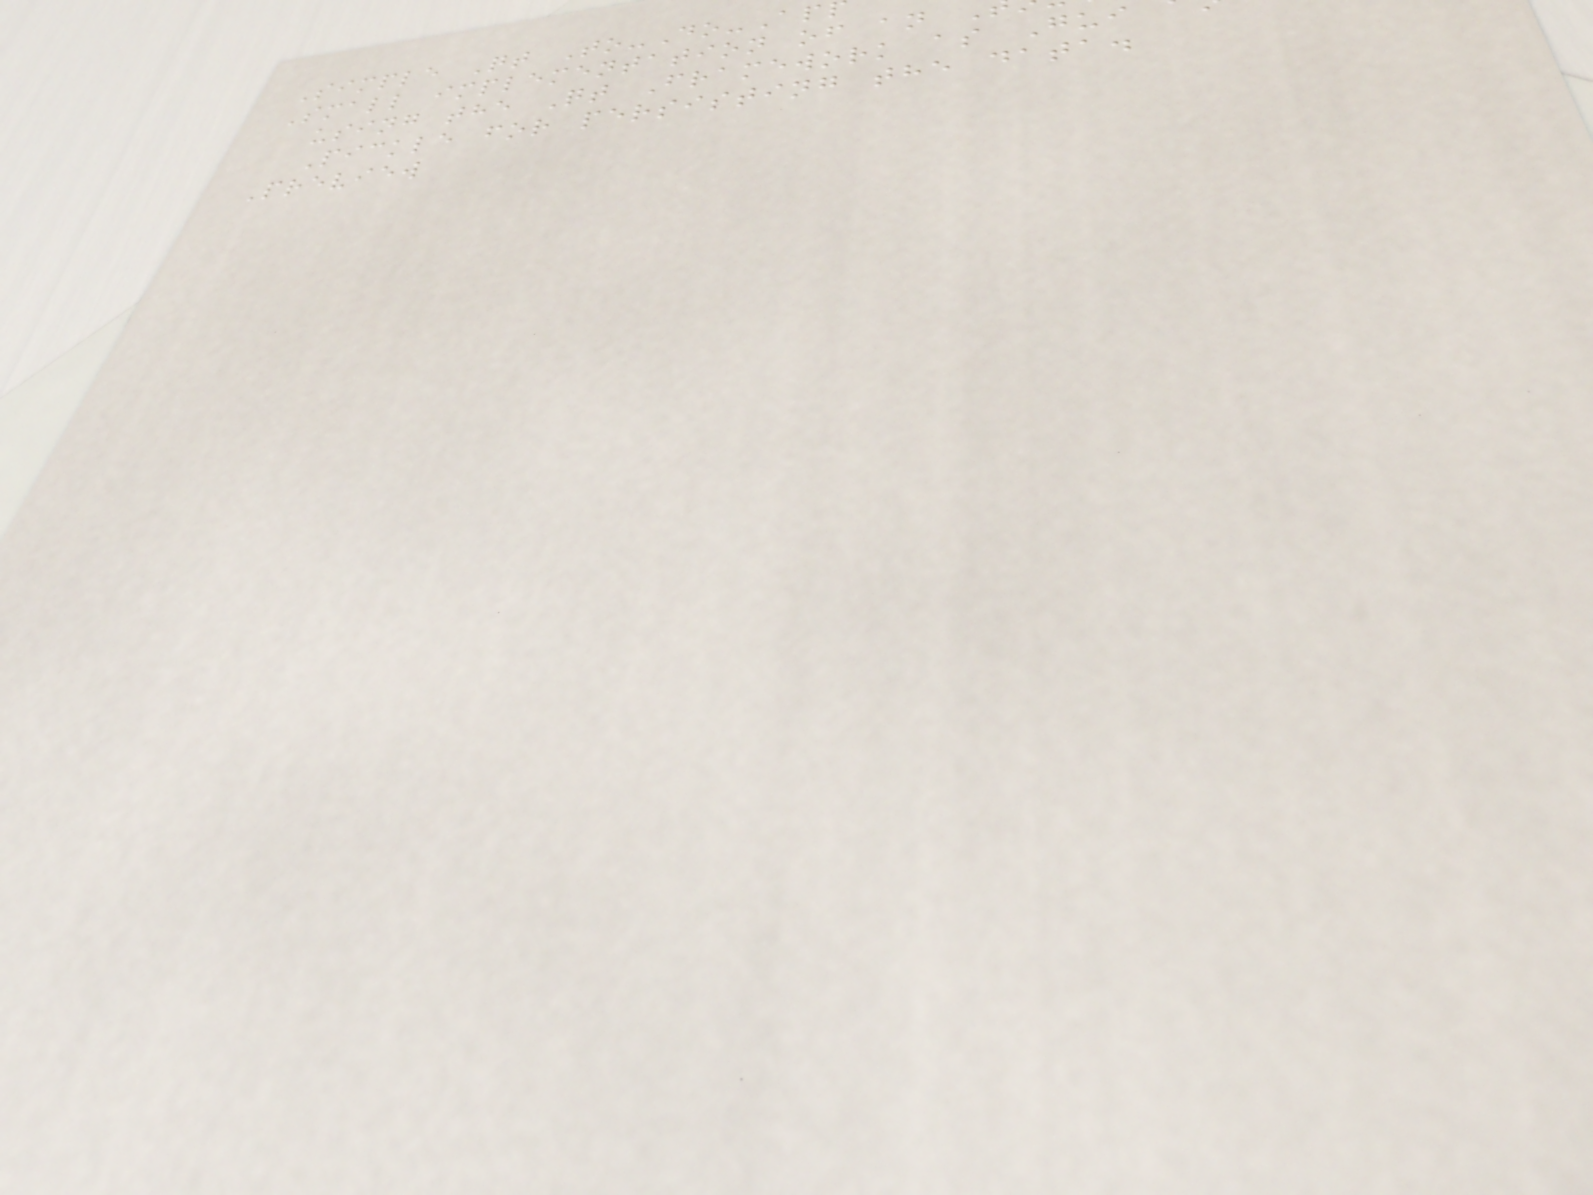Simple Qt To-Do-Ap
Small implementation of an
using the Qt Framework as Gui
Pickle for persisting the data.
Preview
